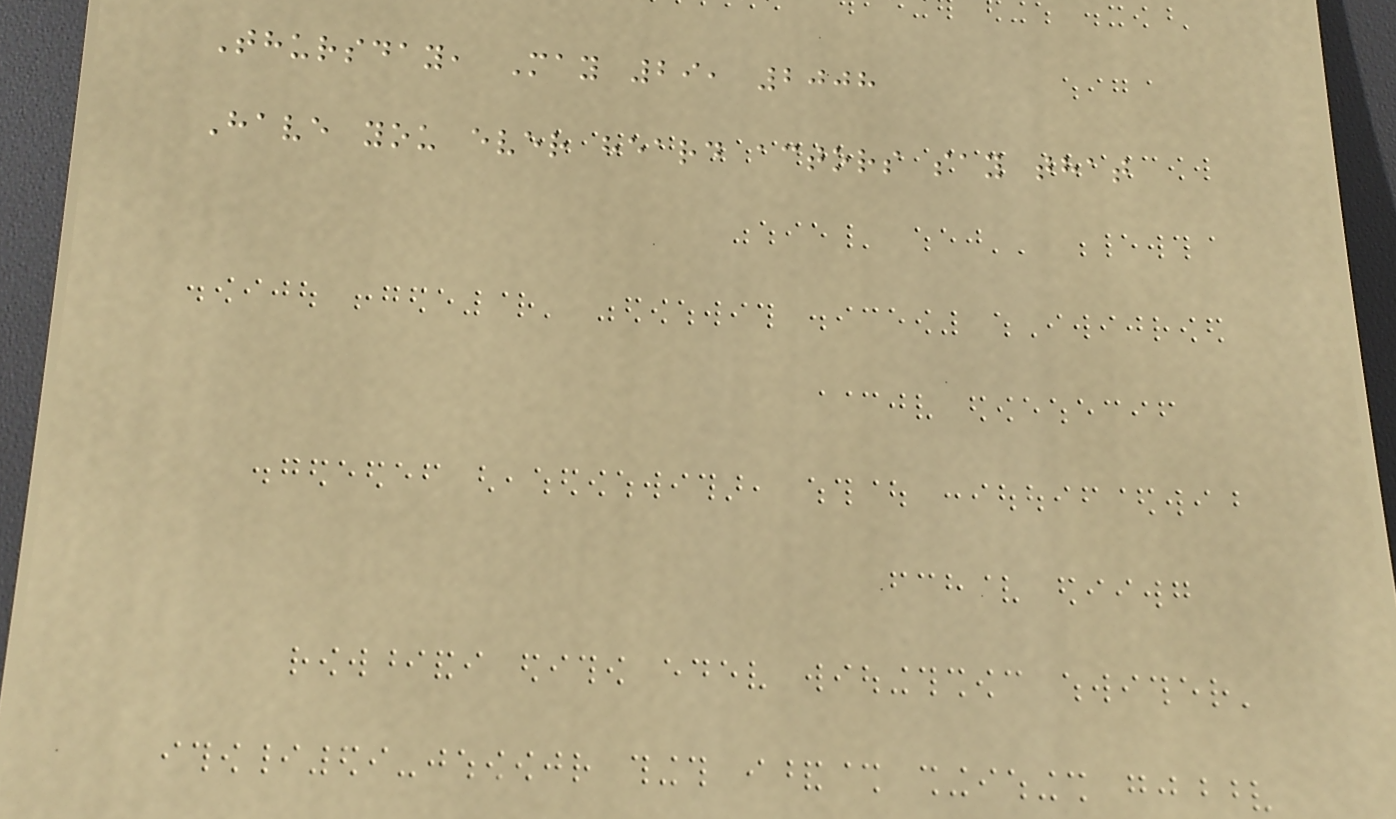Thursday, May 29, 2008
Have you ever heard actors say that
